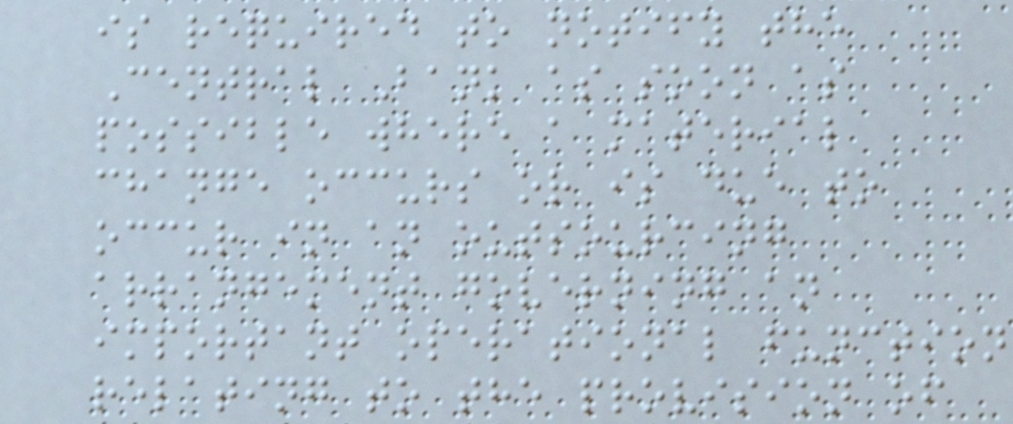is required to notify the
Central Bank as soon as
possible where a material
change occurs or is due to
occur in an outsourcing
arrangement governing an
important operational function
relating to the provision of
